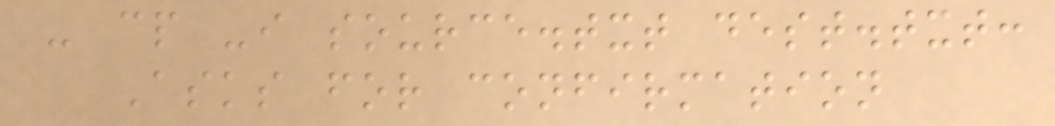- cp -i source.txt dest.txt:
Asks for confirmation
